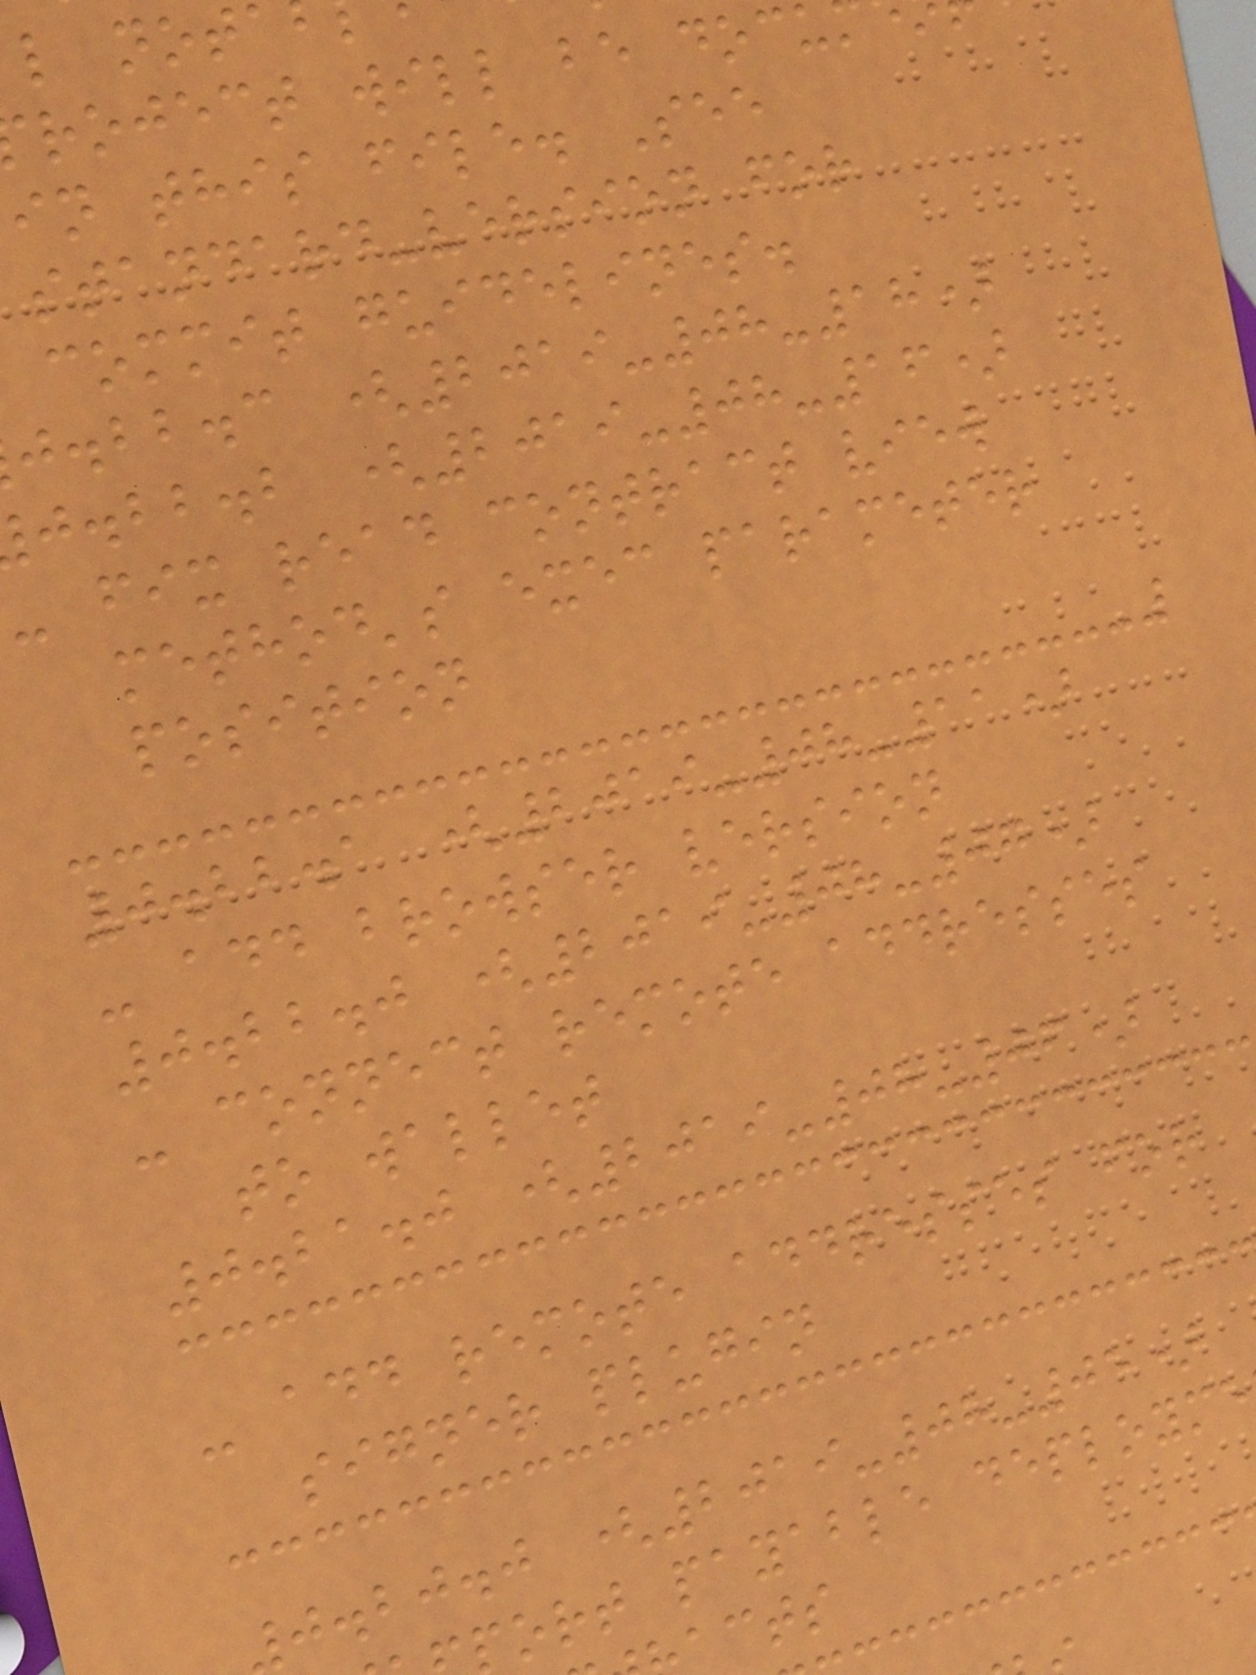roject will be docu
in this file. See
standard-version for
commit guidelines.
j.bb.c (2019-08-18)
j.bb.b (2019-08-16)
- fix read contract view
method's exec parameter
position
0.22.1 (2019-08-11)
- add browser version
0.22.0 (2019-08-07)
- connect remote addresses
to wallet
0.21.0 (2019-08-06)
- add remote addresses for
signer plugin
j.bj.j (2019-08-05)
ort payable deployme
acts
